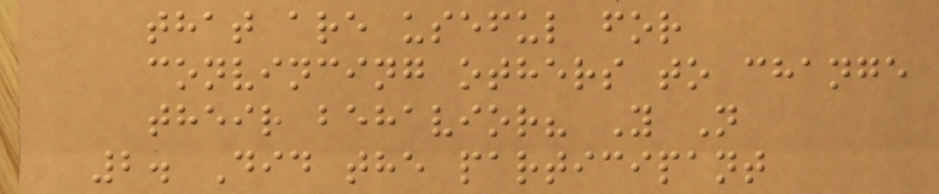that are useful for
convincing others to change
their behavior? Y N
2. Did the participant
